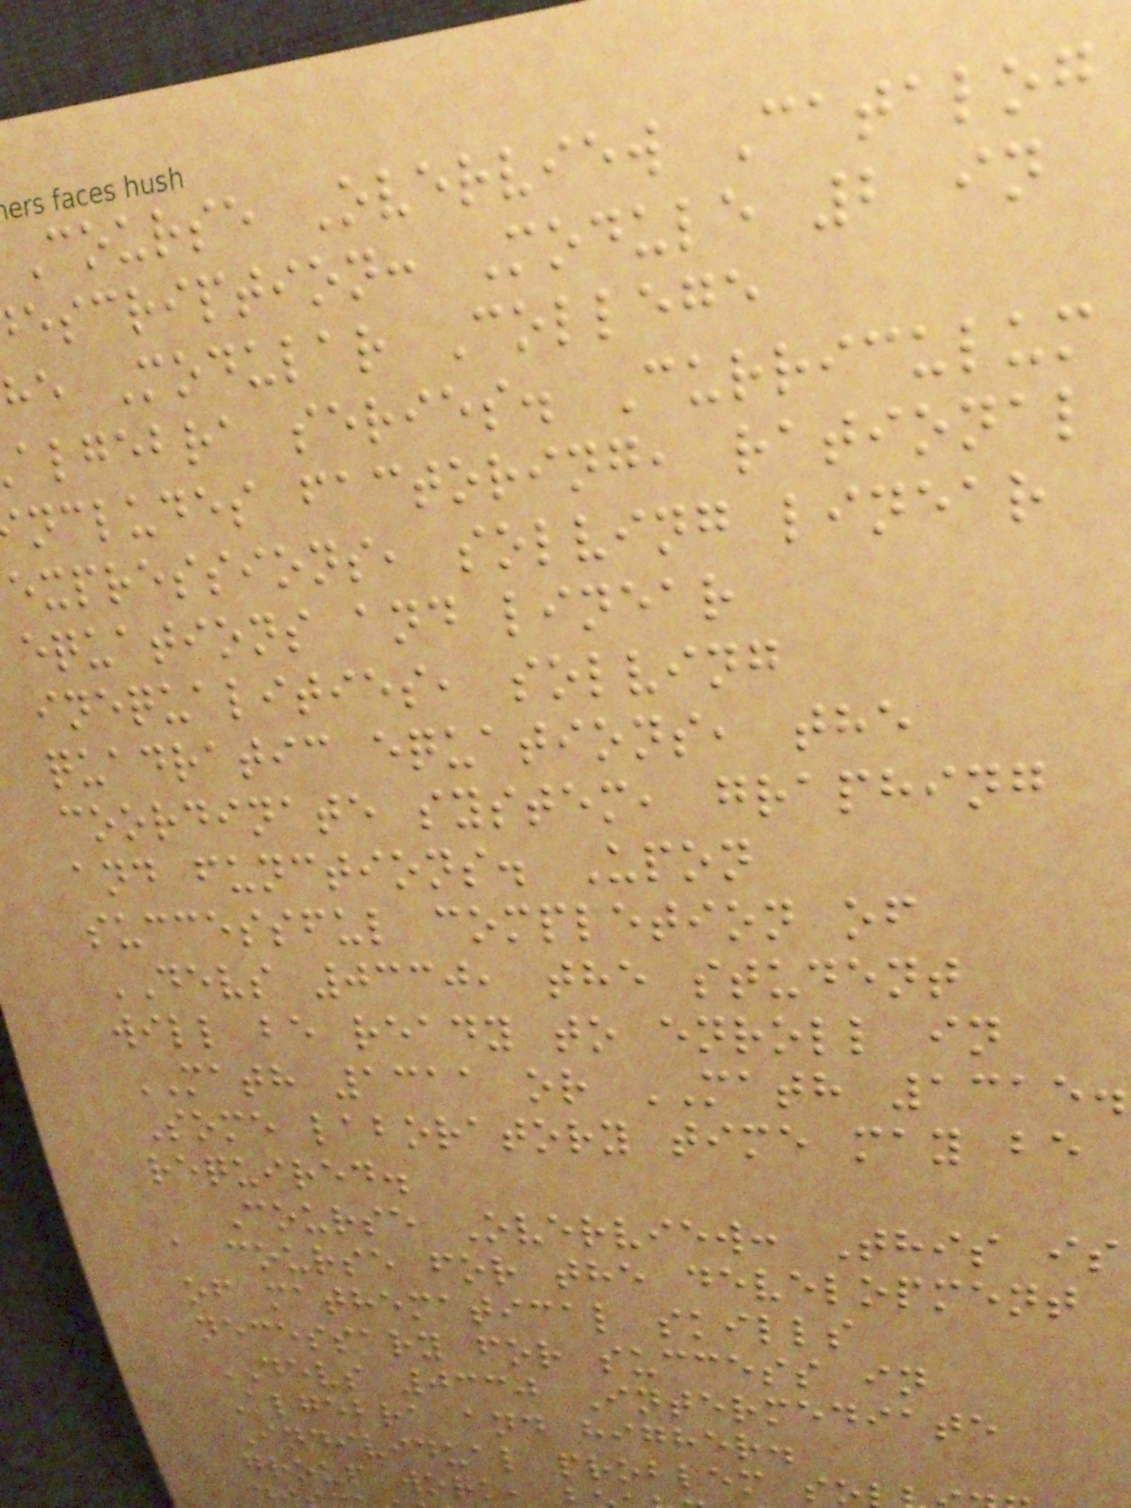Course Overview Catalog
escription: Module 2 in
he Modular College
algebra series. Curriculum
ncludes factoring, rational
expressions, solving linear
equations and linear
inequalities, solving
quadratic equations, the
coordinate system, graphing
and functions. Upon
successful completion of
DEVS 0330, the student
will be ready to enroll in
MATH 1311 or MATH 1315.
Some laboratory time may be
required.
Course Overview: This is
a course for the development
of mathematical skills
necessary for success in
DEVS 0330 Intermediate
Algebra and higher.
Individual problem s
group work,
